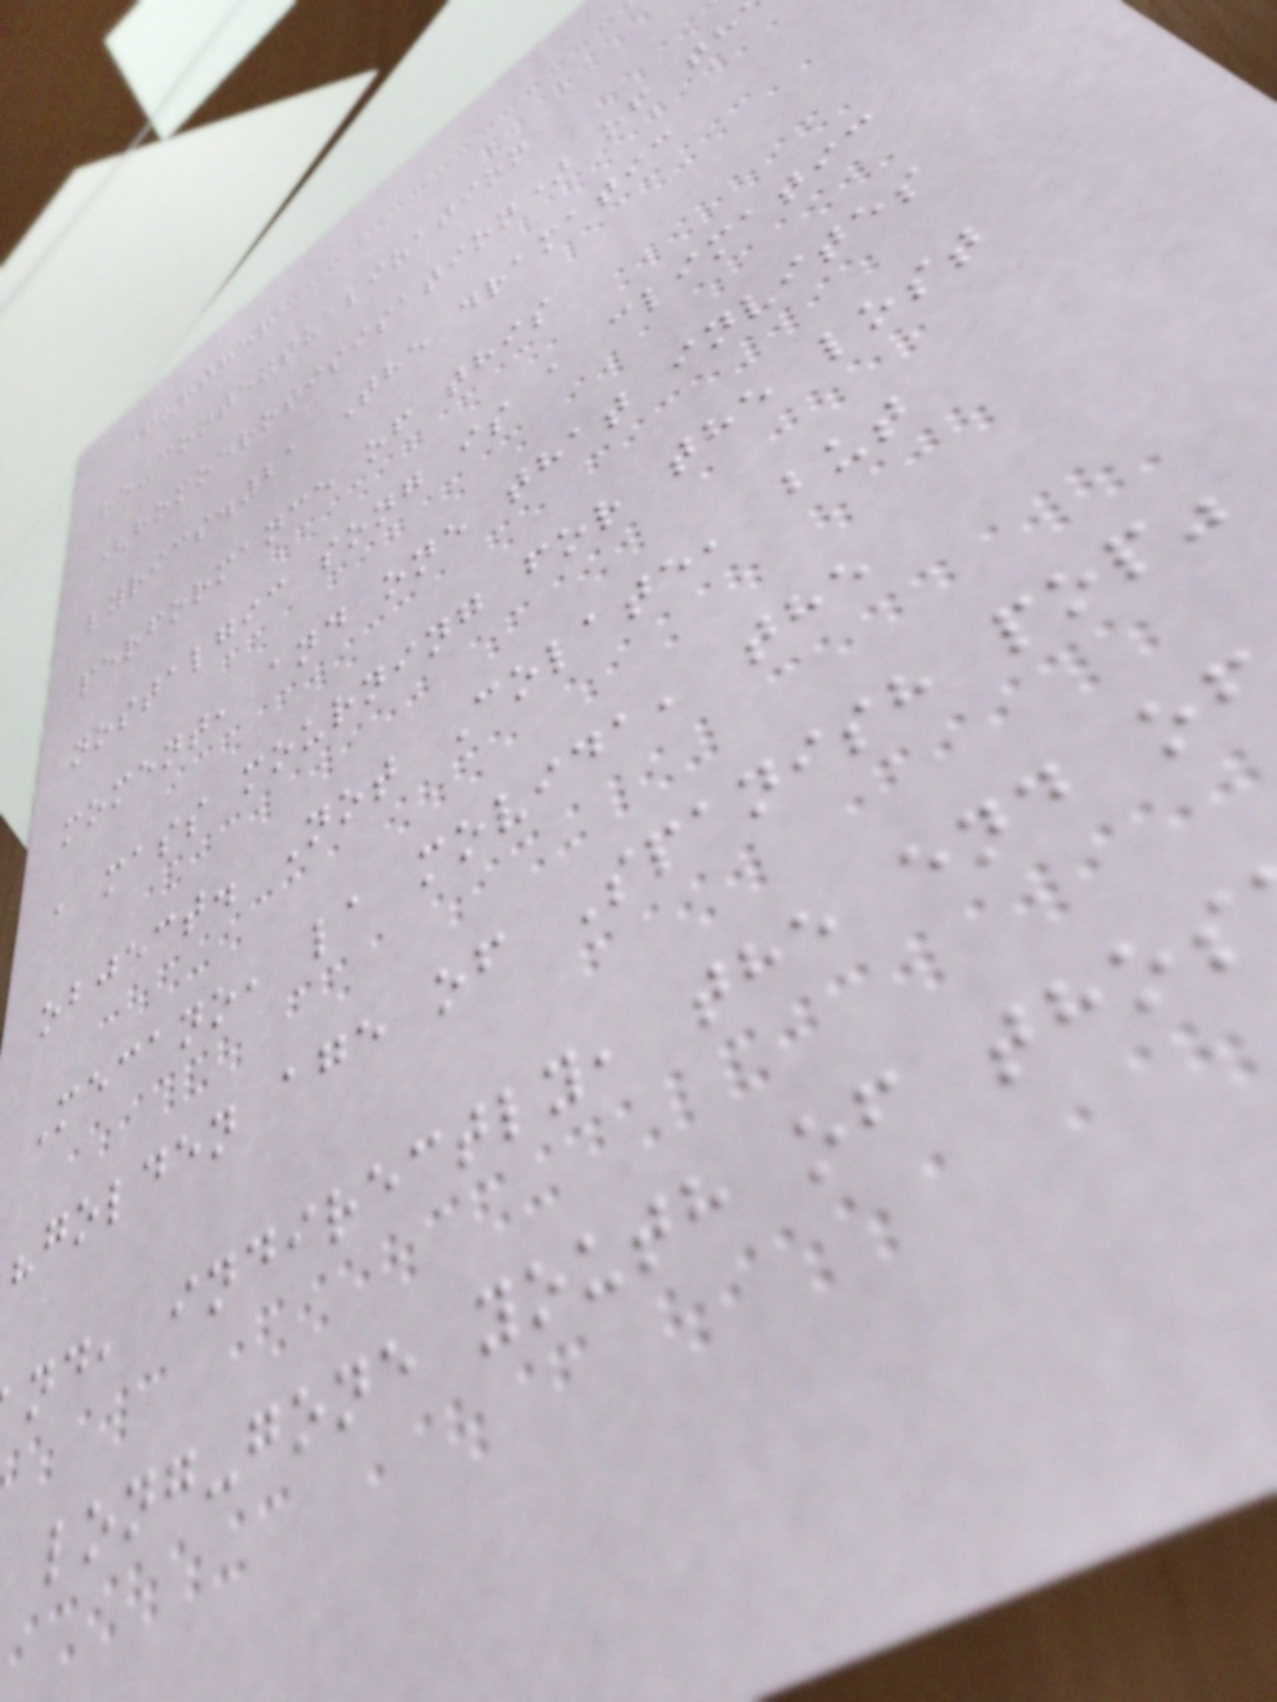further
re-contextualization
(homoerotisisation) of th
lyrics.21 The dramatic
performance of this
nostalgic song is a climatic
moment, and one that invites
a mass mourning for the lost
object. Not Colate, but
Mecano, la movida, the
"golden age of Spanish pop"
nd, indirectly, the end of
long-gone youth of thos
